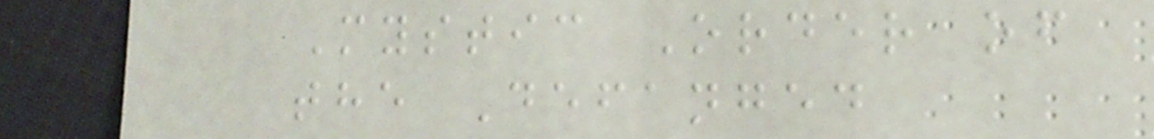Mystic Order of
the Defanged
